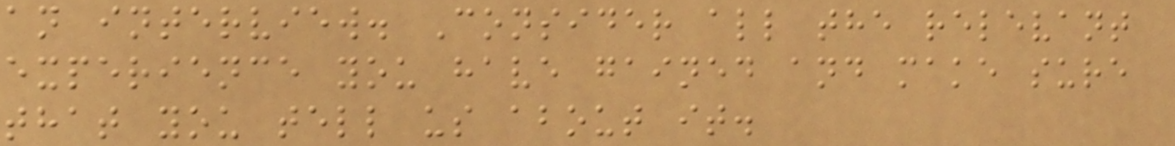an interview. Consider all the relevant
experience you have gained and make sure
that you tell us about it.
